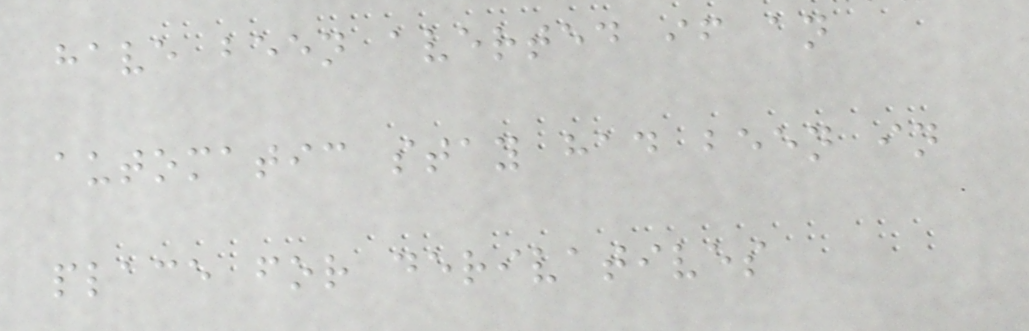have been averted if an
automatic stay had been in
place for derivatives
